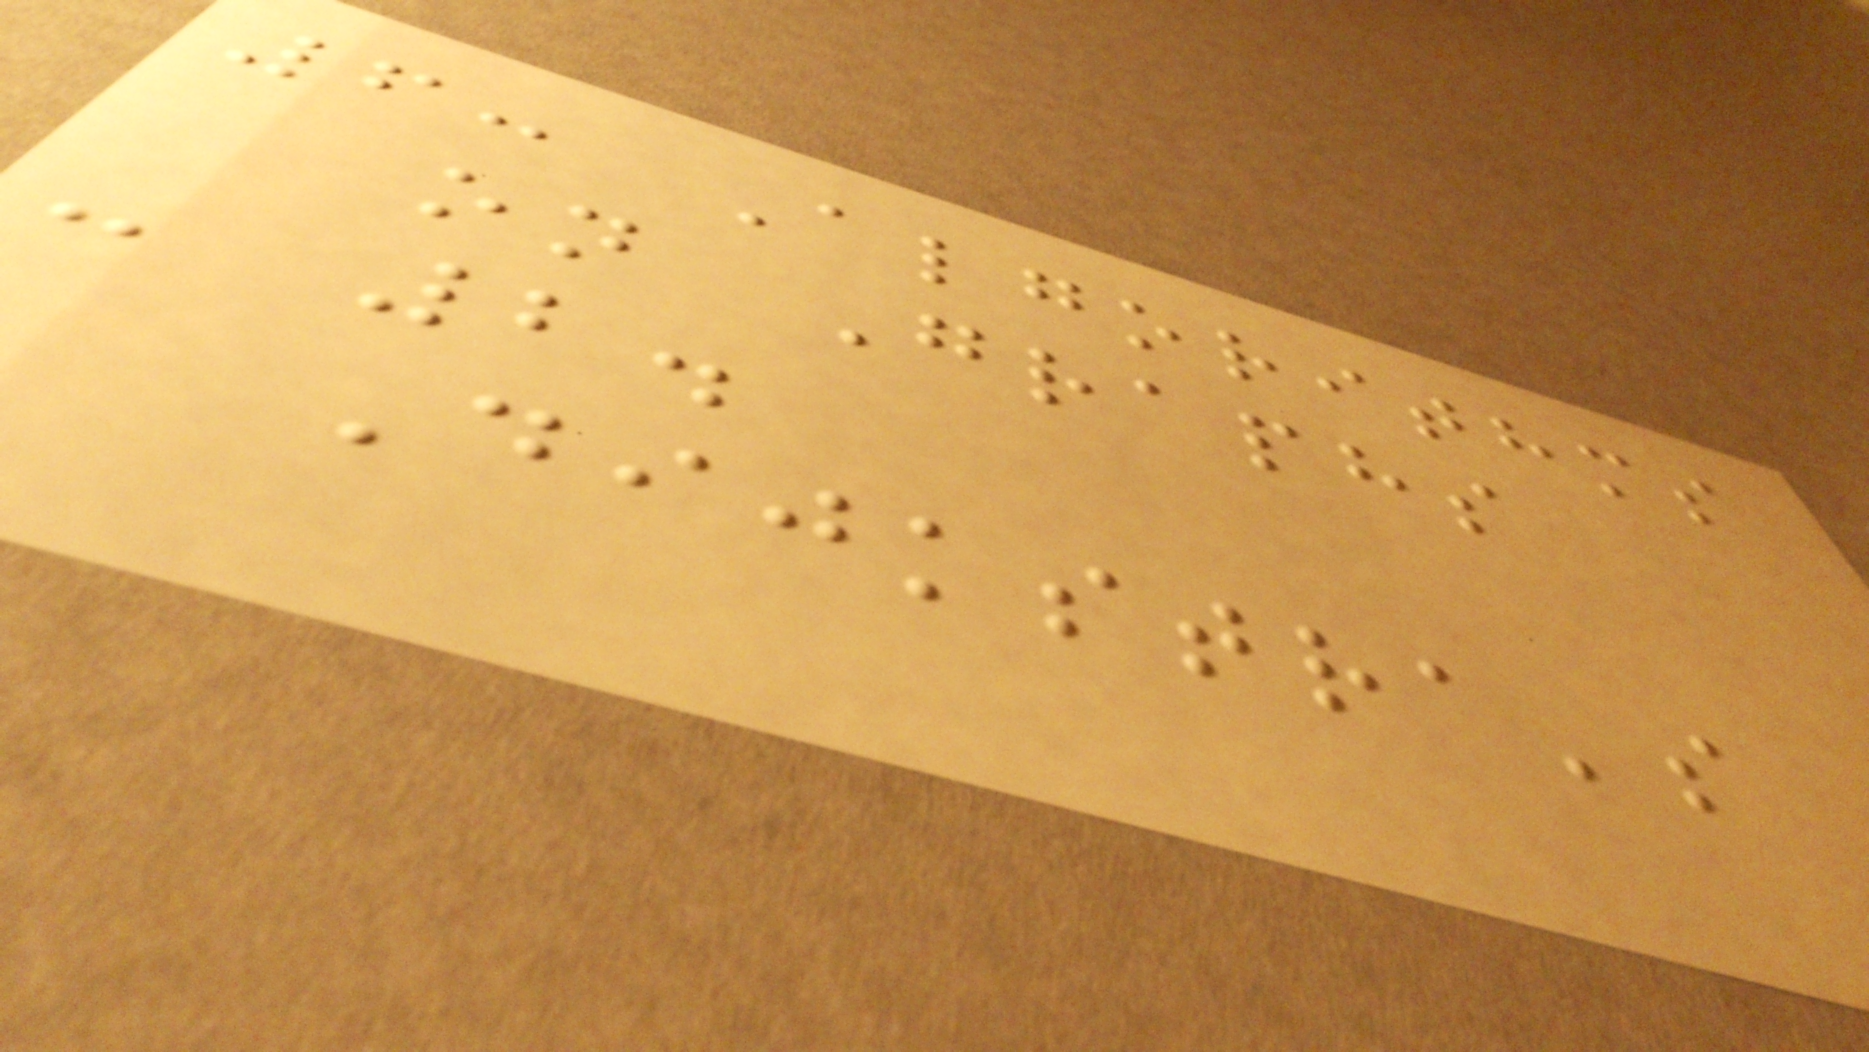6: Algorithms
on Graphs
- 2.
Dijkstra's
